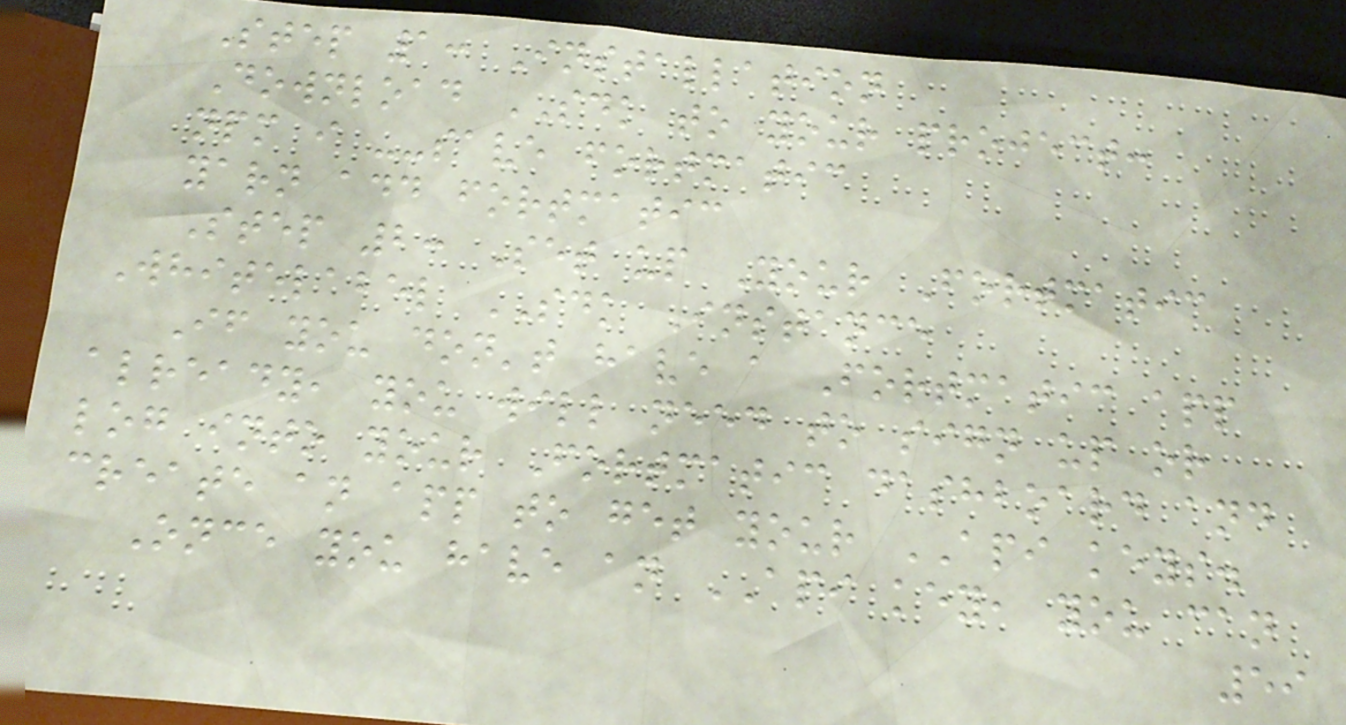Step 1: Installation
Download SDK to your project:
npm i --save fortmatic
yarn add fortmatic
Step 2: Set up Your Fortmatic
Whitelabel SDK Instance
If you don't have a Fortmatic app
already, you will need to sign up or
log into your Fortmatic dashboard and
create an app to get your API keys.
Once you have an API key, you can
59
